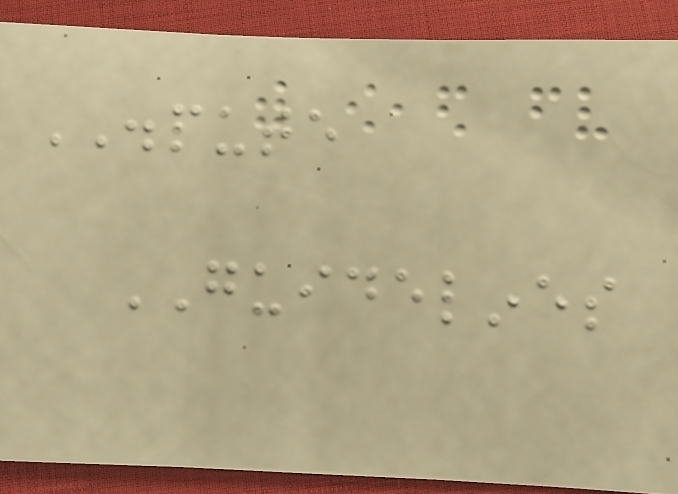DISPUTE
GUIDELINES
